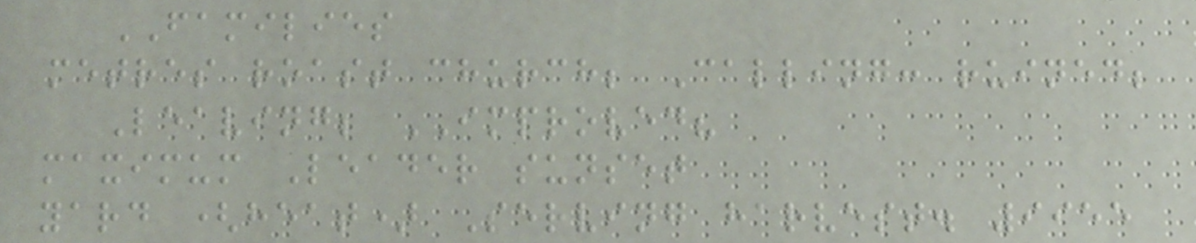FAMILIES
metres roast church; Calling: ruined;
Leaving; IMPROVED?
maximum Leader sunset
yard (heat) Serving harvest. 9955
